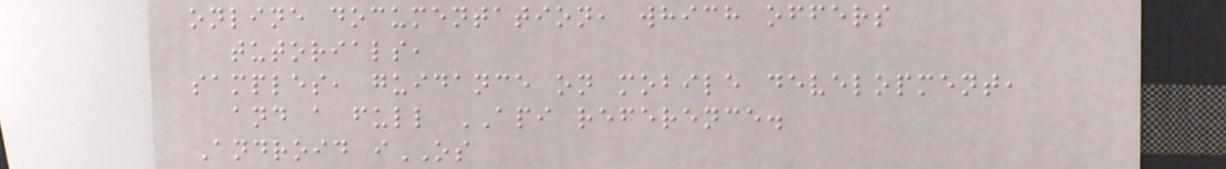online documentation, which offers
tutorials,
samples, guidance on mobile development,
and a full API reference.
Android iOS
